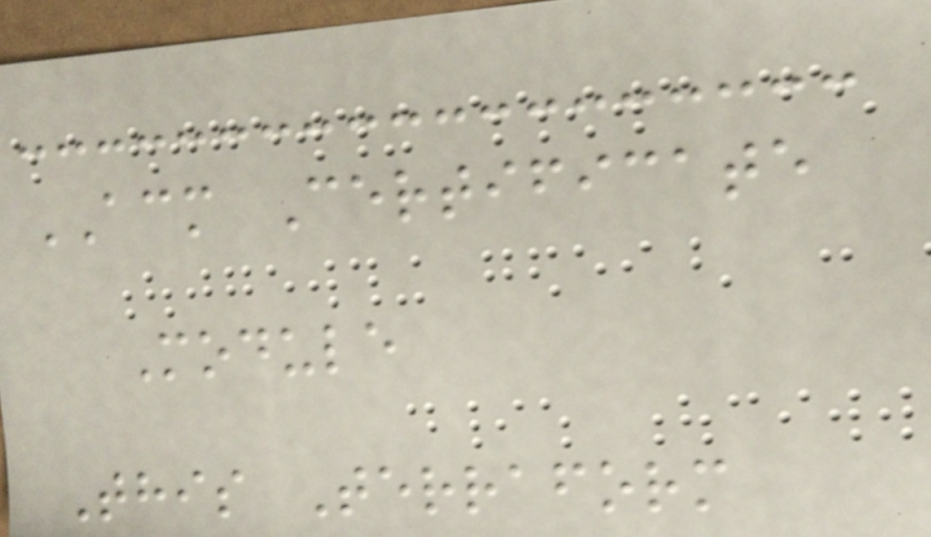ACM Certificate
Module
This Terraform
